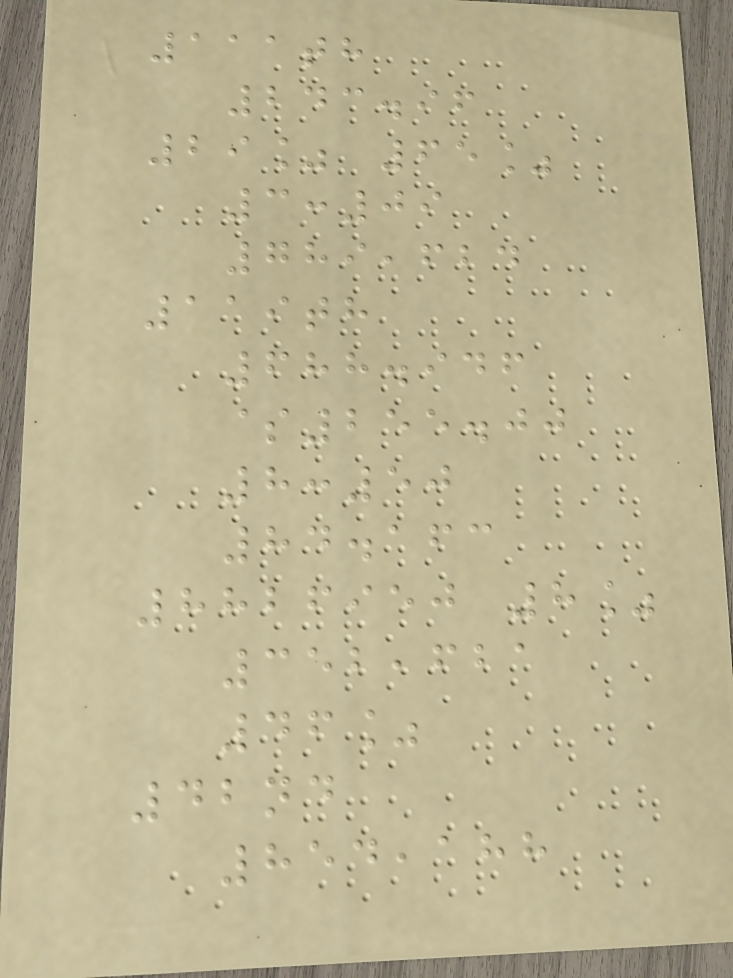111th
243.96
29% 65%
3:09
789,624
119th
688.946
$255.00
8:50
84.163
8826950 8%
352,621
46%
42nd
854,188
